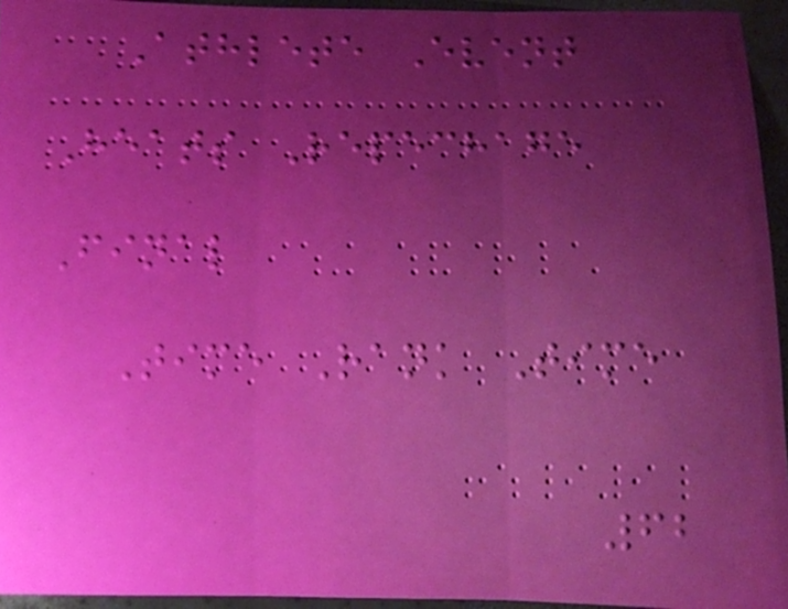Athlete Event
Heats Repechage
Final
Time Rank Time
62
